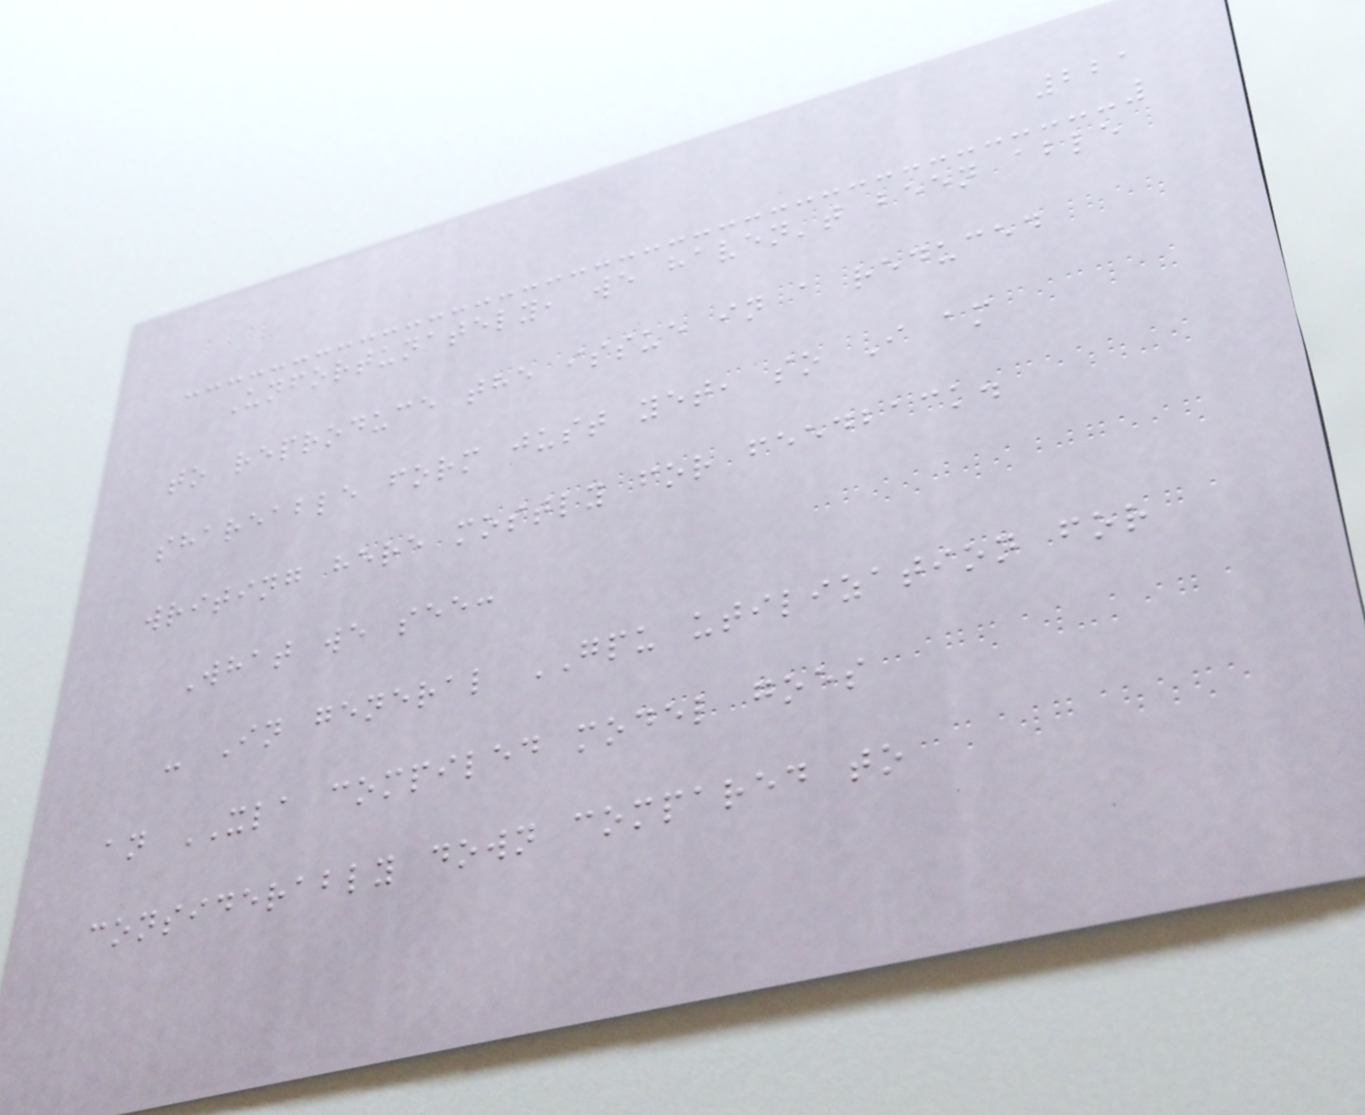221
Unfortunately, we haven't been able
to reproduce the issue in a reduced
shareable form just yet, so I am
writing here mostly for feedback.
What we see:
- In general GPU utilization for
an XLA compiled model goes
considerably down compared to
